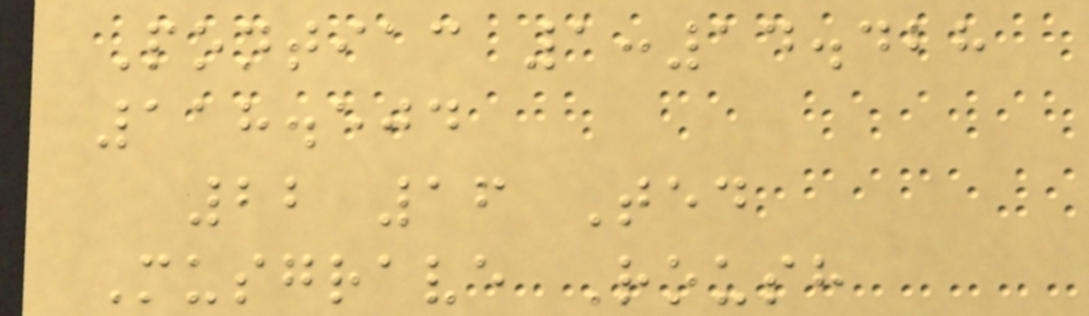Pontiac 1:14.428
118.504
22 16 Ted
Musgrave Roush
